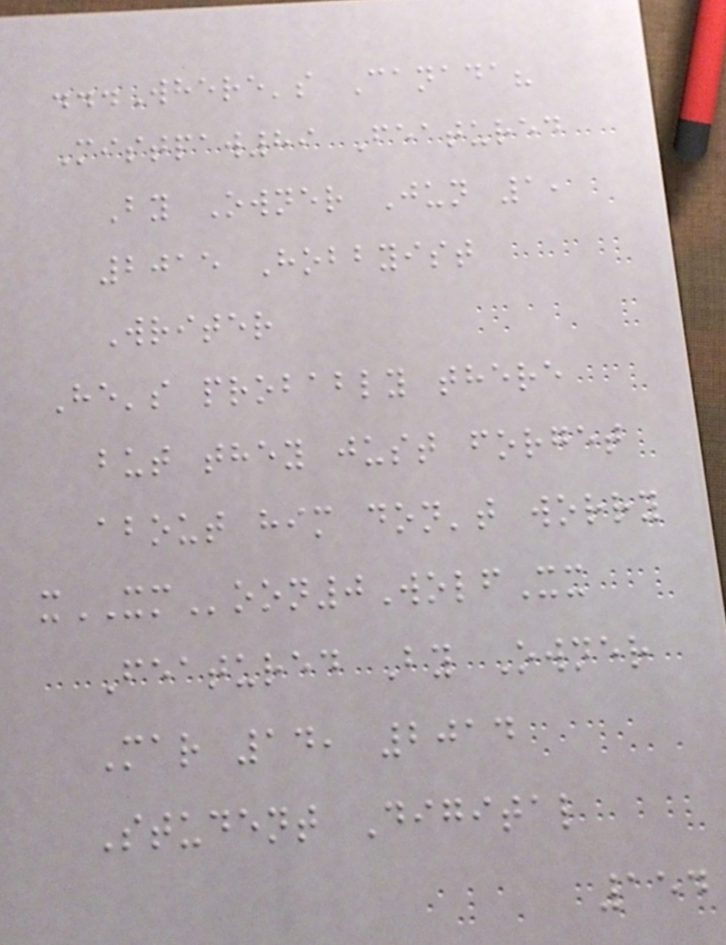...Where's Canada?
Mistpaw89 Featured
By Owner Jun 1,
2015 Hobbyist
Writer
He's probably there
but they just forget
about him don't worry
xXMoon0WolfXx
Featured By Owner
Mar 14, 2014
Student Digital
154
